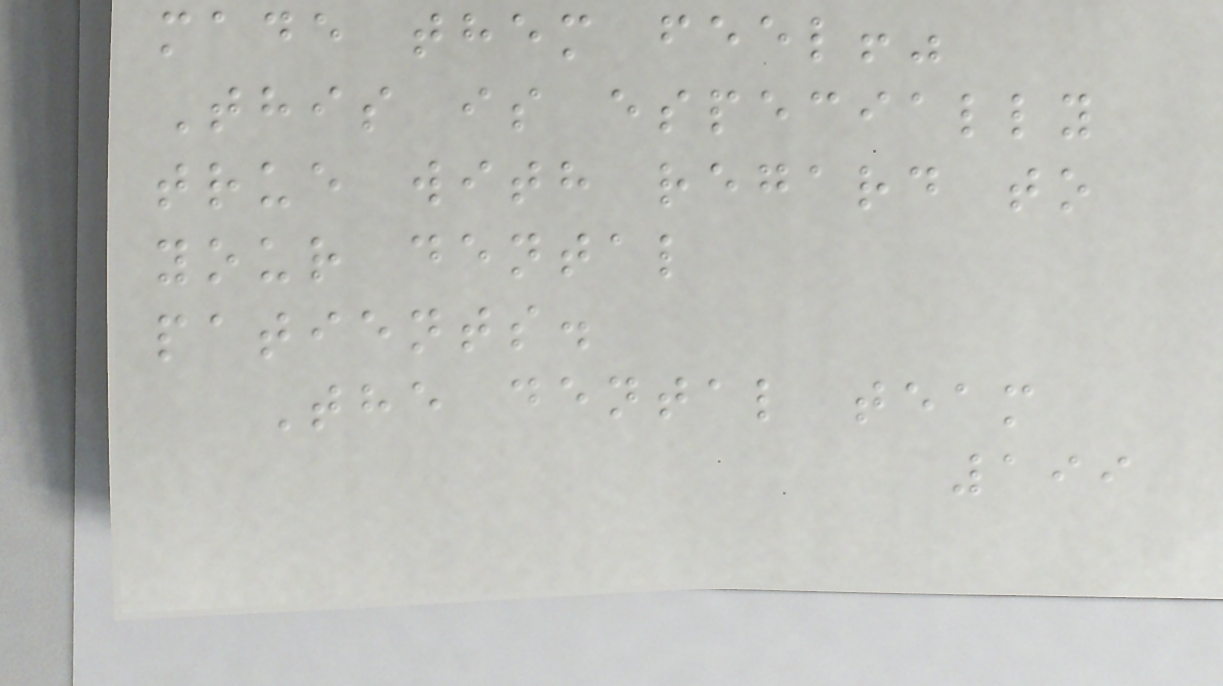made them feel!"
This is especially
true with regard to
your dental
patients.
The dental team
199
